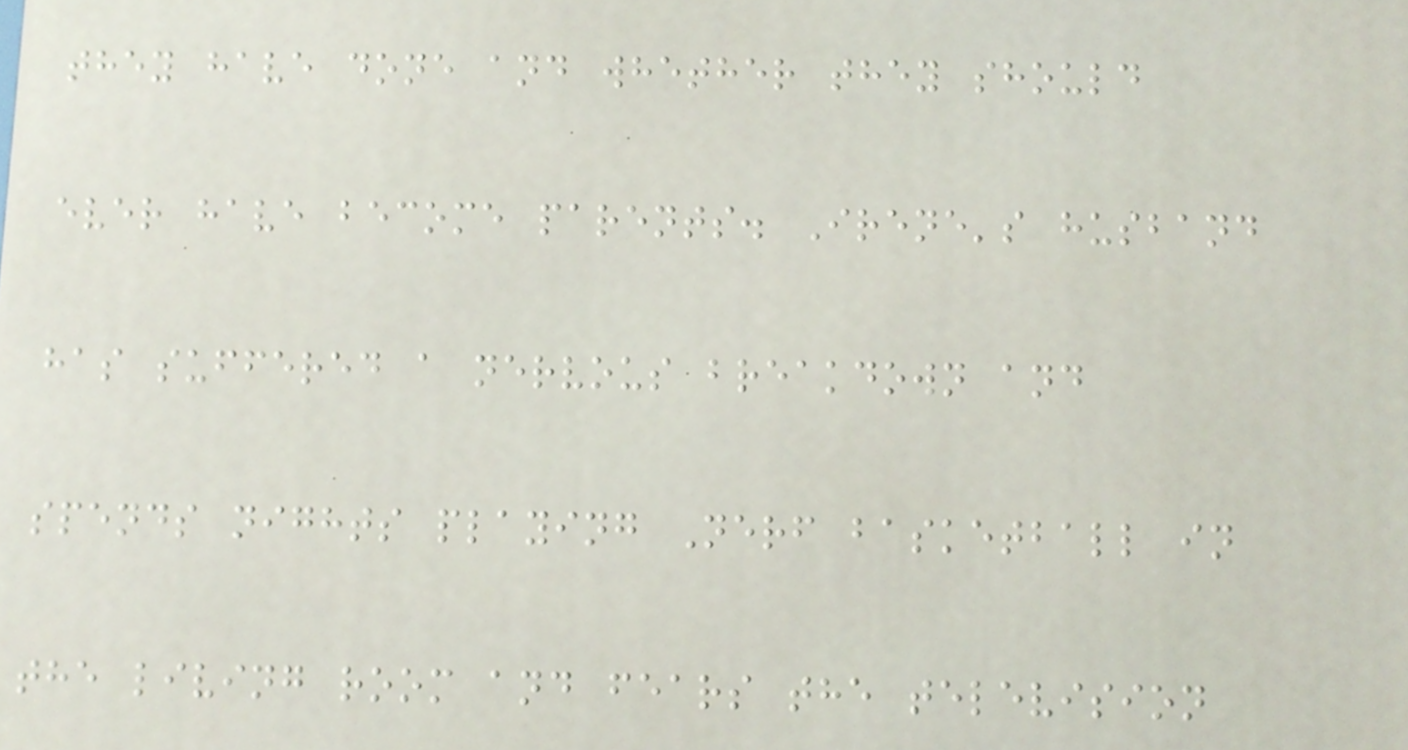they have done and whether they should
ever have become parents. Irene's husband
has suffered a nervous breakdown and
spends nights playing Nerf basketball in
the living room and fears the television
